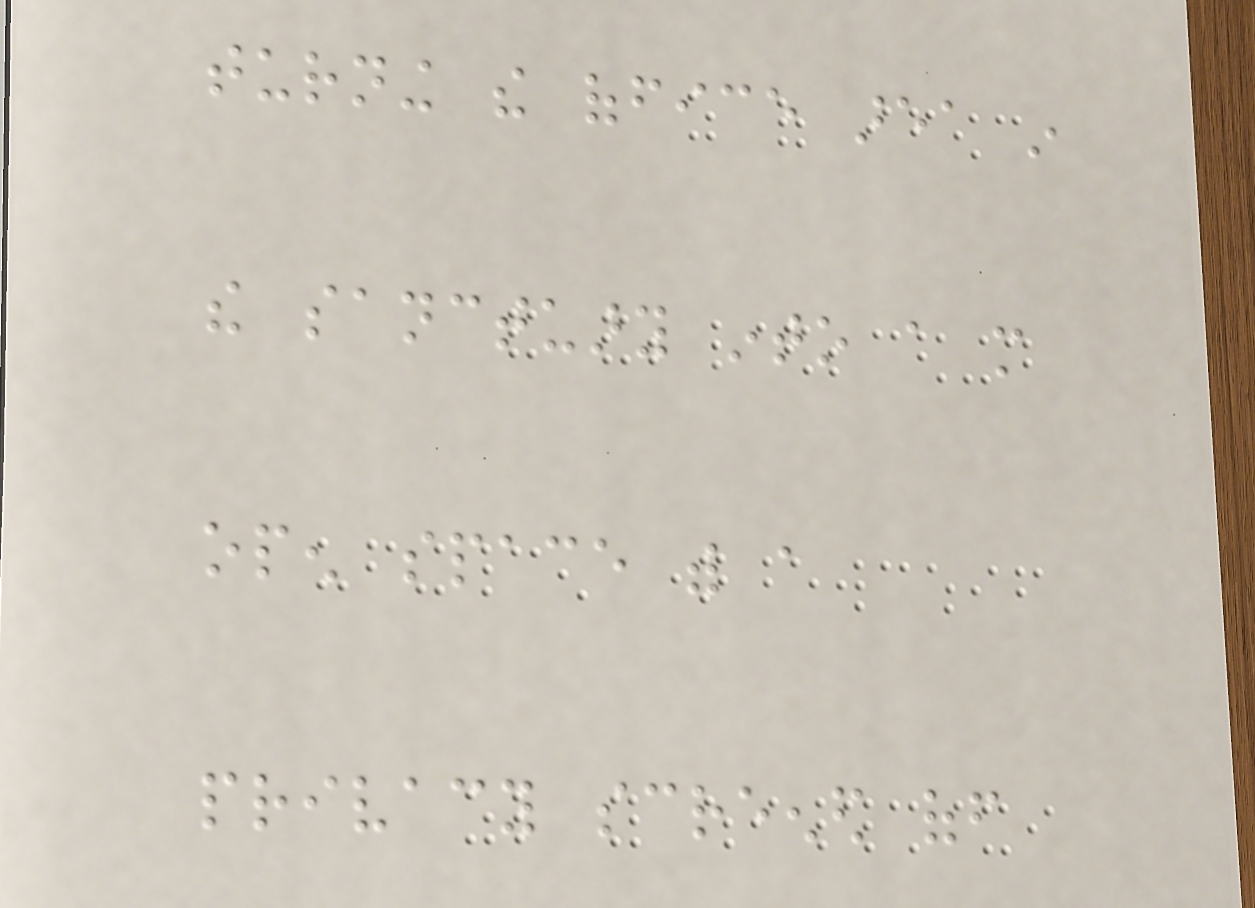turning the office area in
the sanctuary into a more
open space with a
privacy screened off
